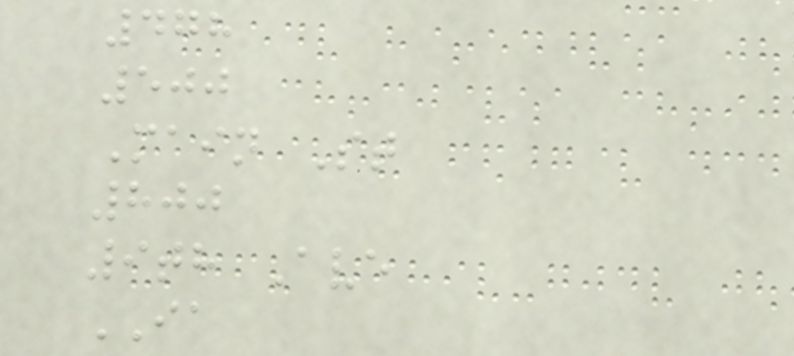478
500
Main St
800
9th Ave
IA
